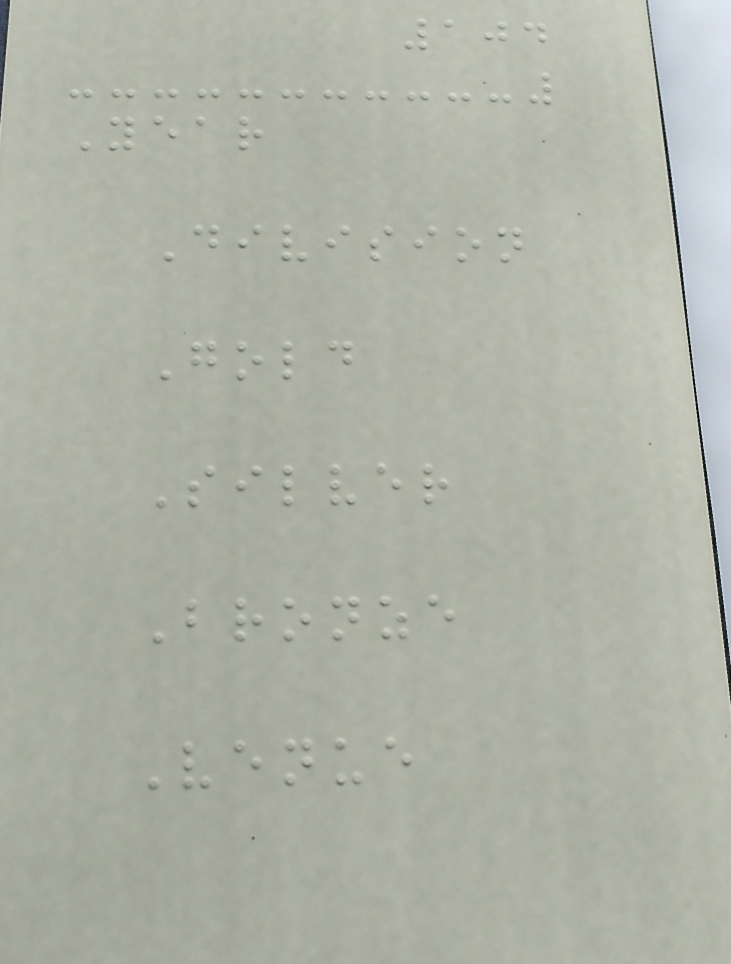104
Year
Division
Gold
Silver
Bronze
Venue
